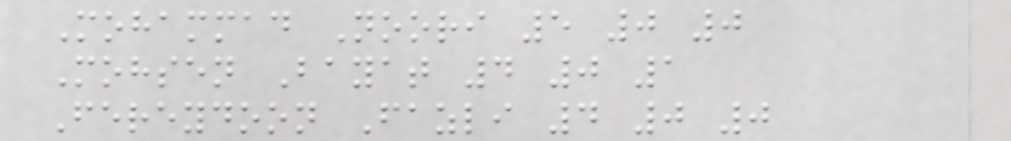Mohammad Noori 5 0 0
Mohsen Bayat 4 0 1
Fereydoon Fazli 4 0 0
